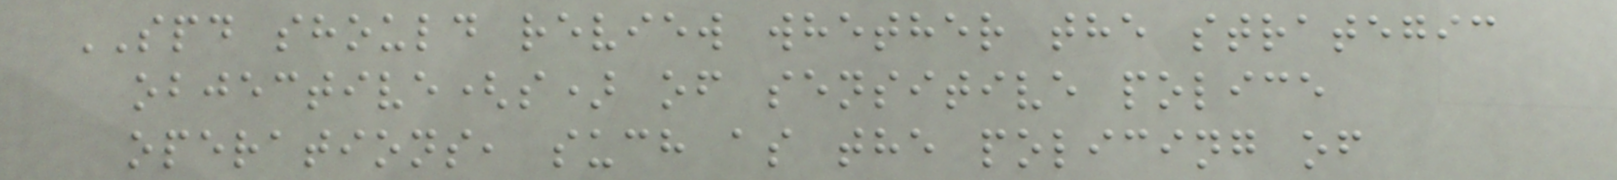SPD should review whether the strategic
objective(s) of sensitive police
operations, such as the policing of
